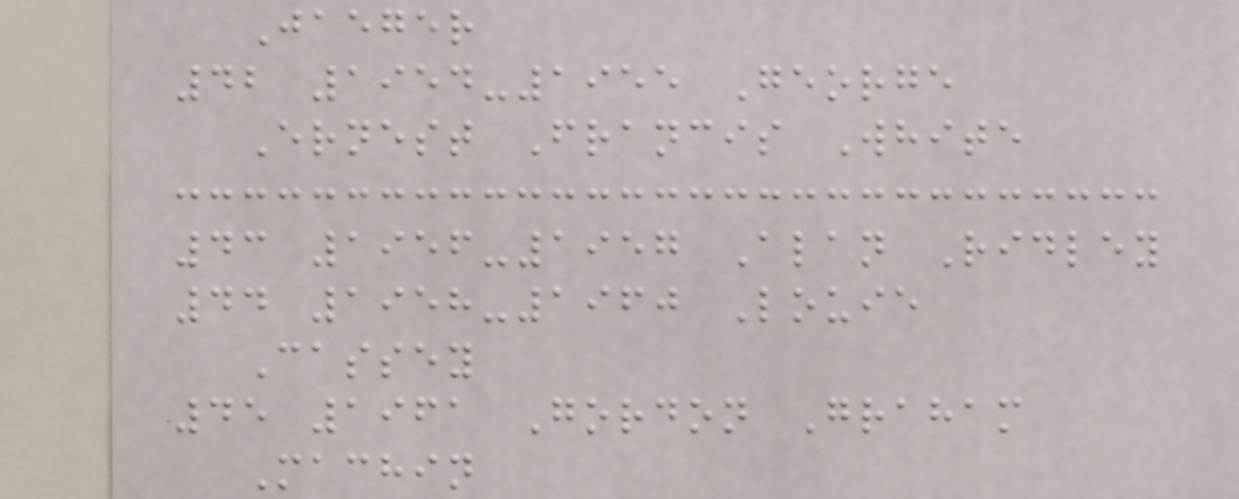Jaeger
42 1954-1955 George
Ernest Francis White
43 1956-1957 Alan Ridley
44 1958-1960 Louie
Cassey
45 1961 Gordon Graham
Machin
